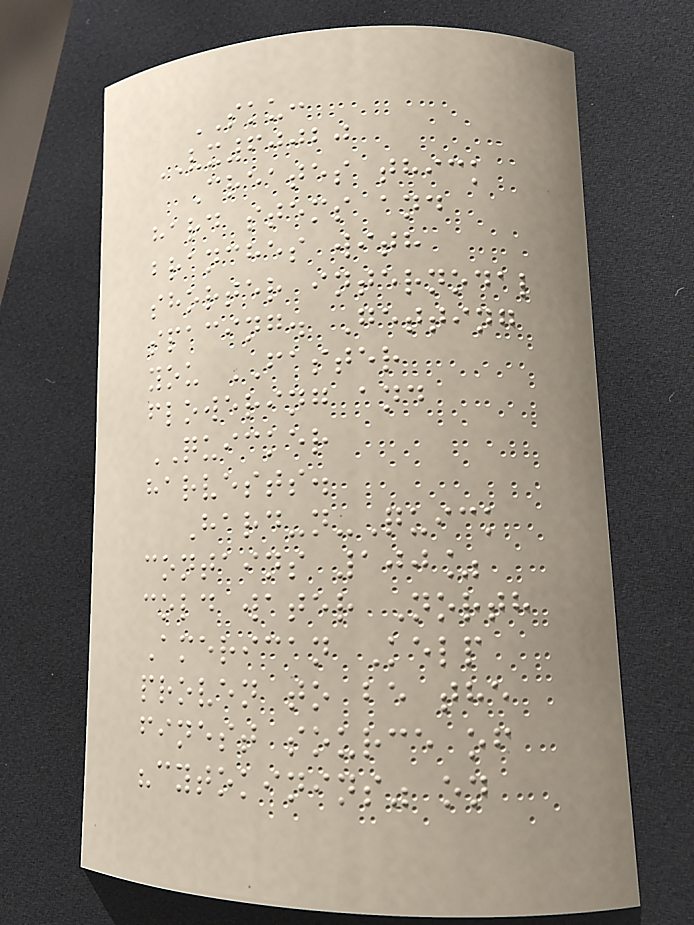SKU:
VX60020
Creates thick
hard stems and
branches with
shorter internodal
spacing. Getting
you FASTER
flowering and
QUICKER
harvests.
Hard-n-Quick
contains 100%
cold water North
American Kelp
proven to be the
finest source of
"cytokinins" on
